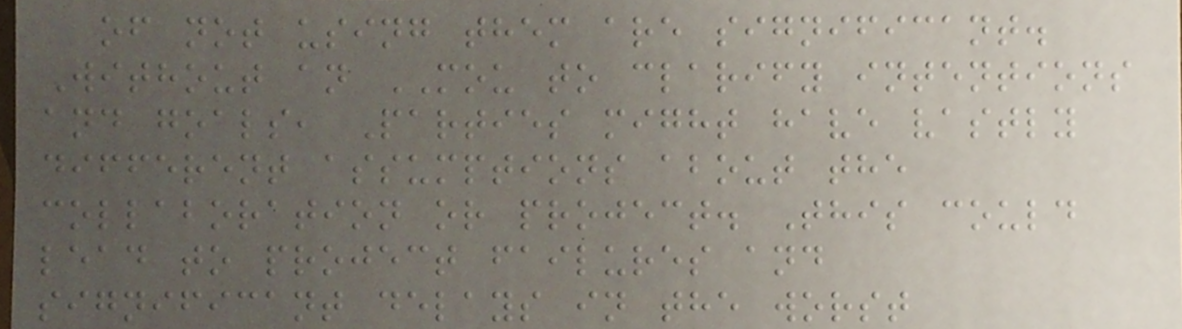of not using them are significant.
Without an MOU to clarify intentions
and goals, Parties might have vastly
different assumptions about the
collaboration or project. This could
lead to project failures and
significant delays in the worst
